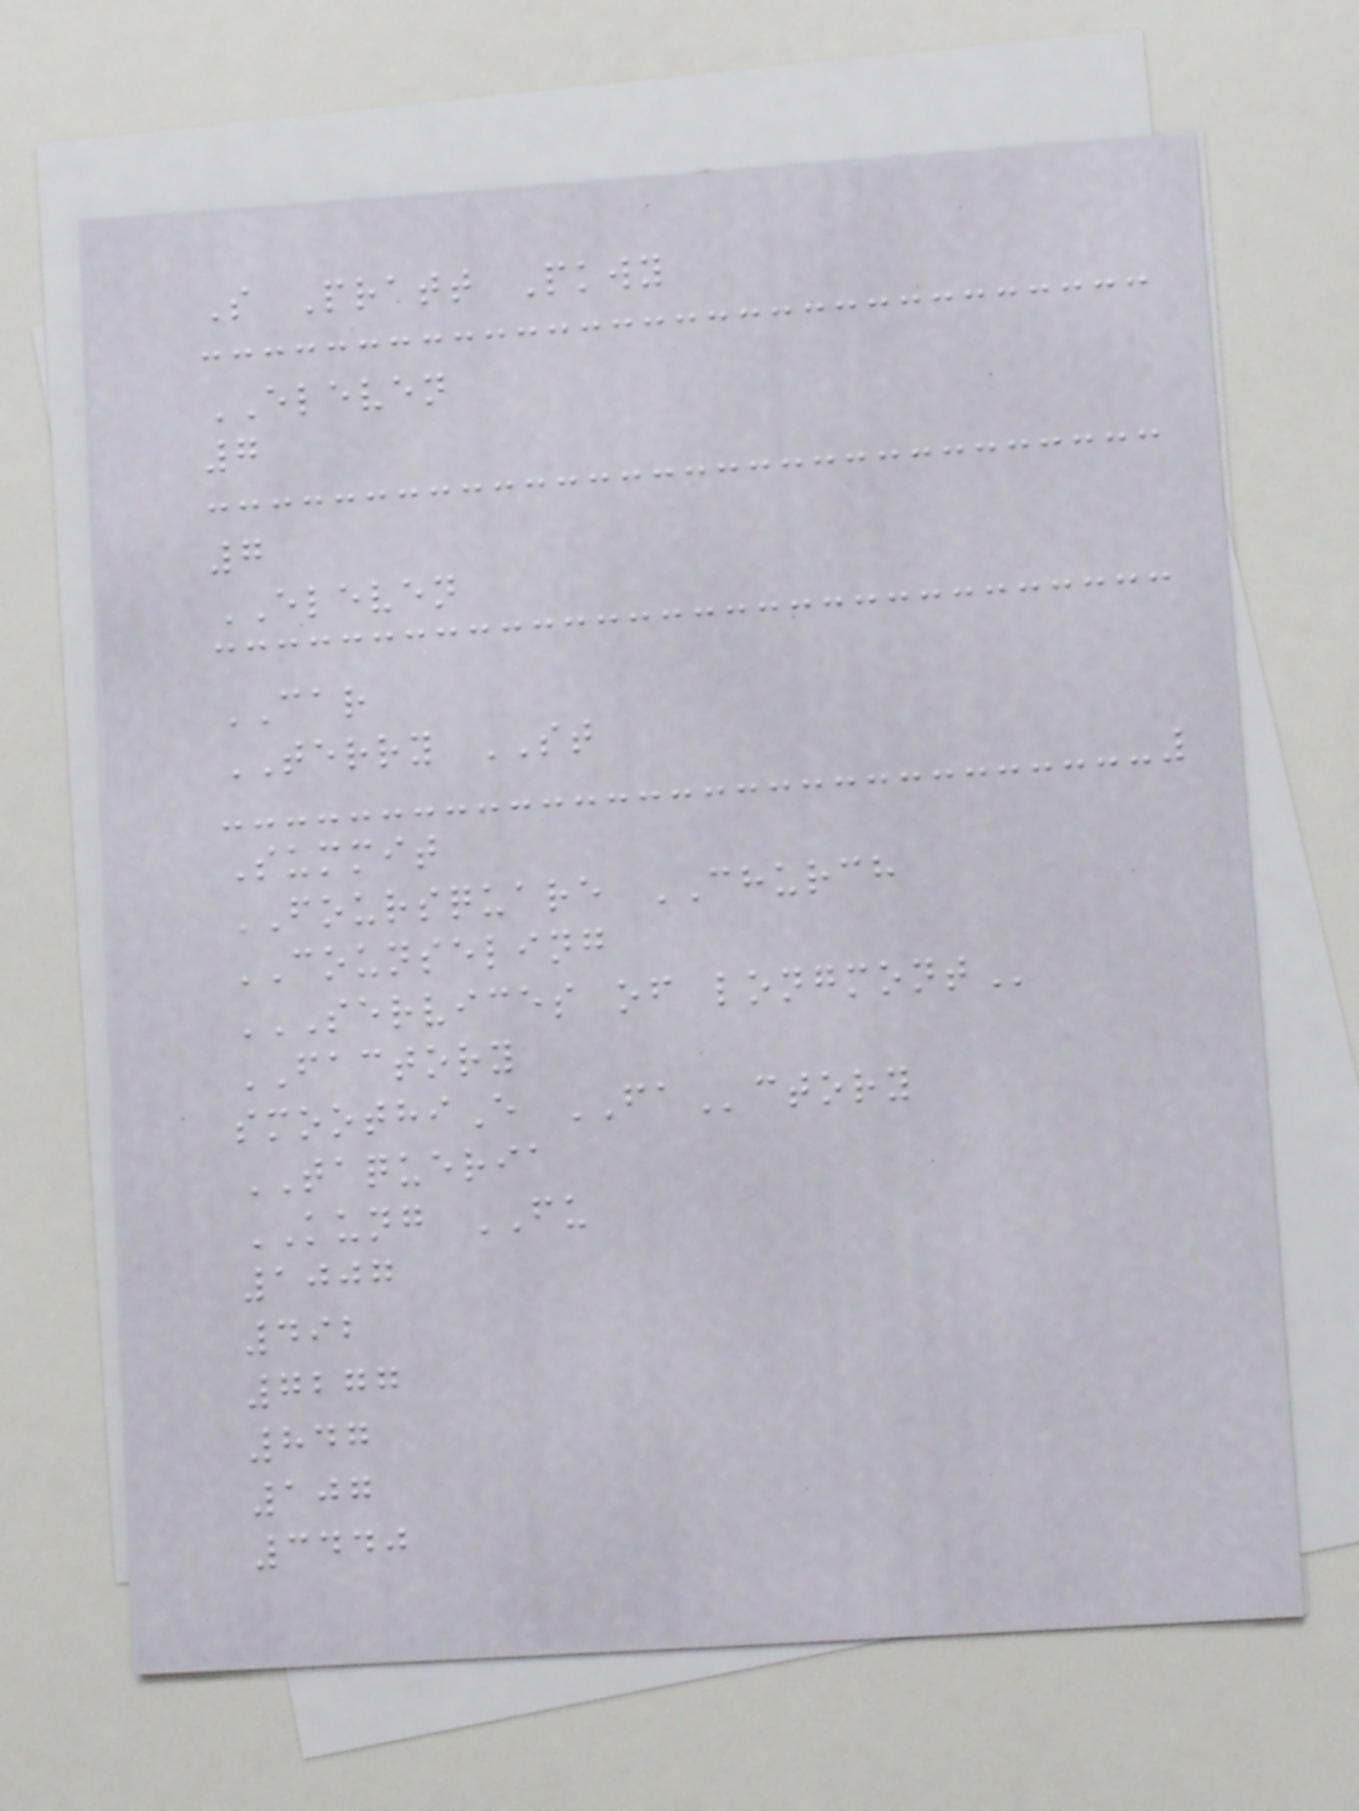S Pratt Pkwy
ELEVEN
7
7
ELEVEN
CAR
TERRY ST
Summit
FOURSQUARE CHURCH
COUNSELING
SERVICES OF LONGMONT
FACTORY
smoothiE FActory
TAQUERIA
KUNG FU
1007
492
7277
847
107
3440
